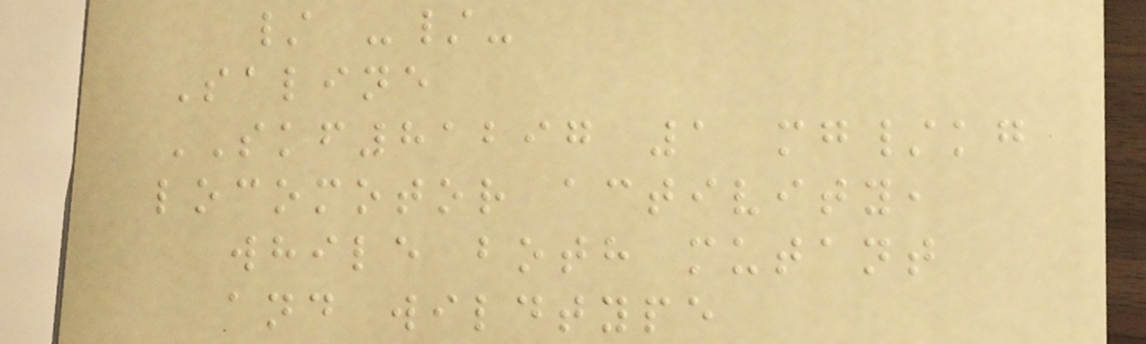/ -/-
Saline
SKF81297 1 mg/kg
locomotor activity,
while both mutant
and wildtype
